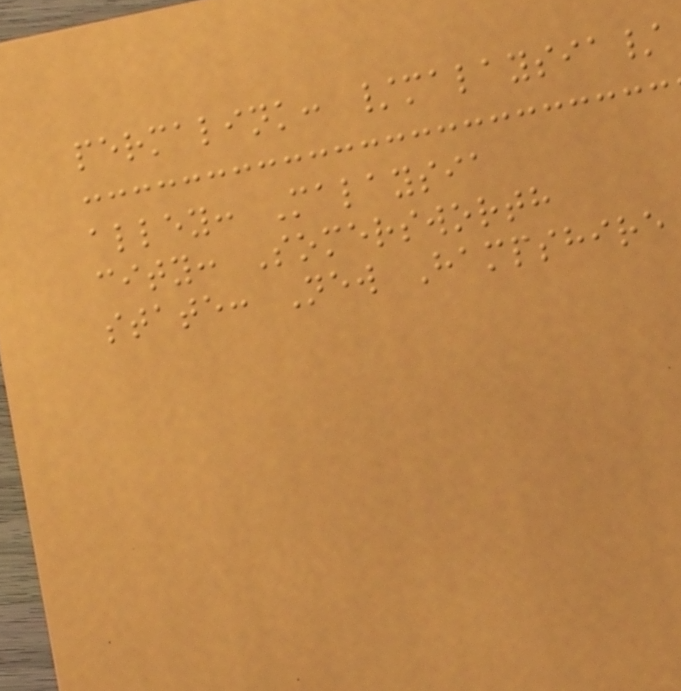permalink: /malaysia/
alley: Malaysia
city: Somersworth
state: New Hampshire
